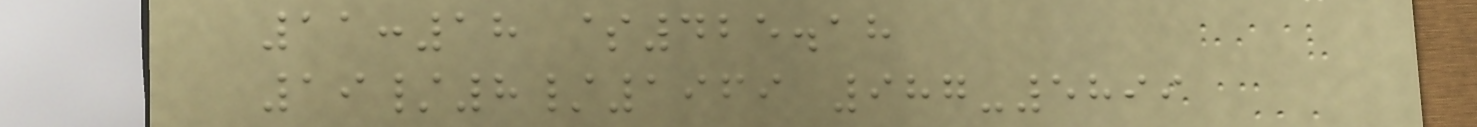11:18 $425.18
19/8/1969 987-5899
